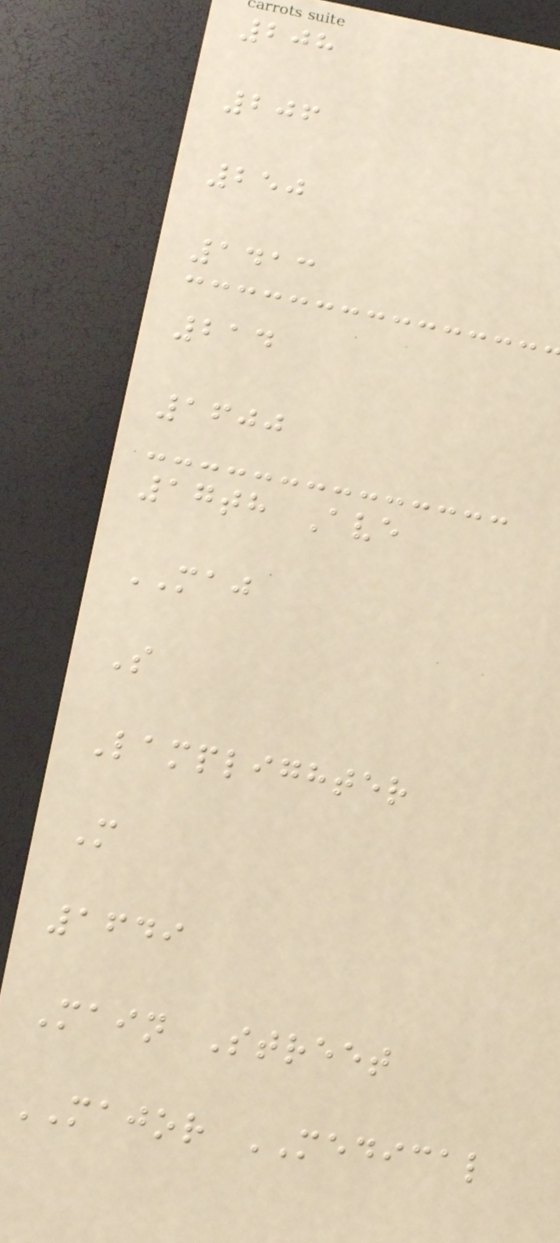208
206
250
1413
214
1600
17th Ave
MAJ
S
Lamplighter
M
1649
Main Street
MAJOR MEDICAL
